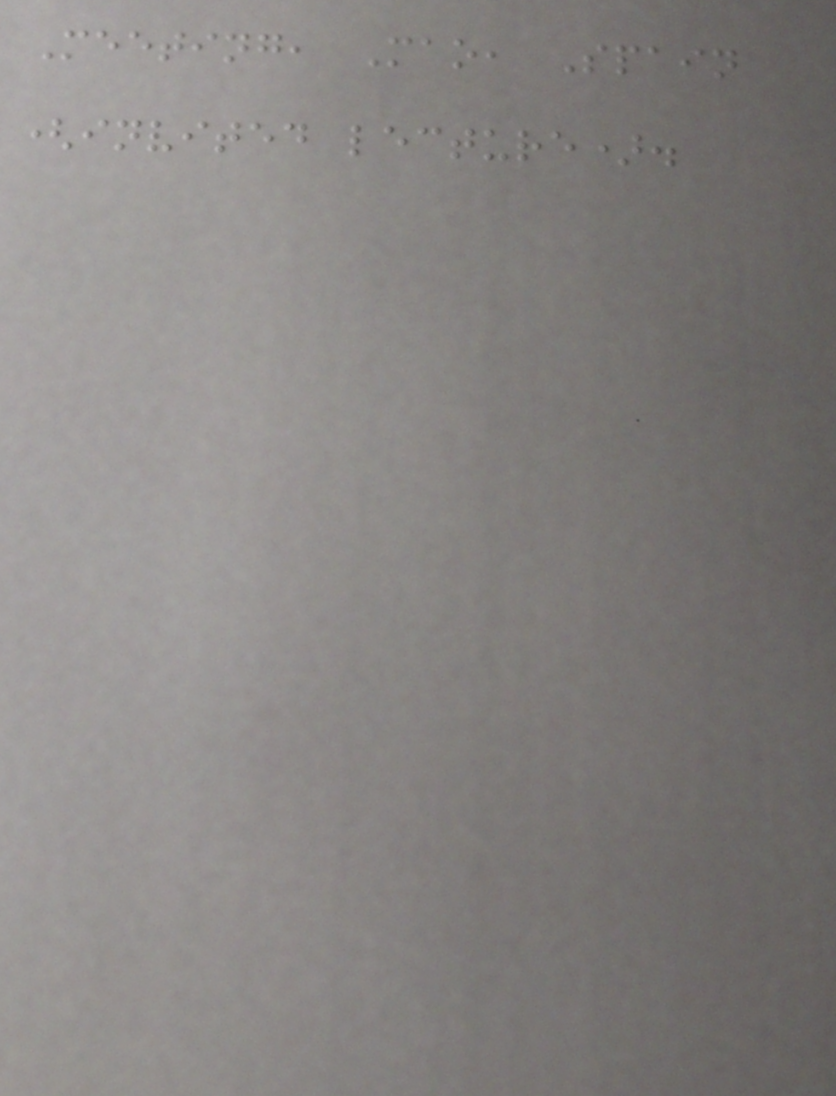Meeting, Mao, Spain
(invited lecture).
